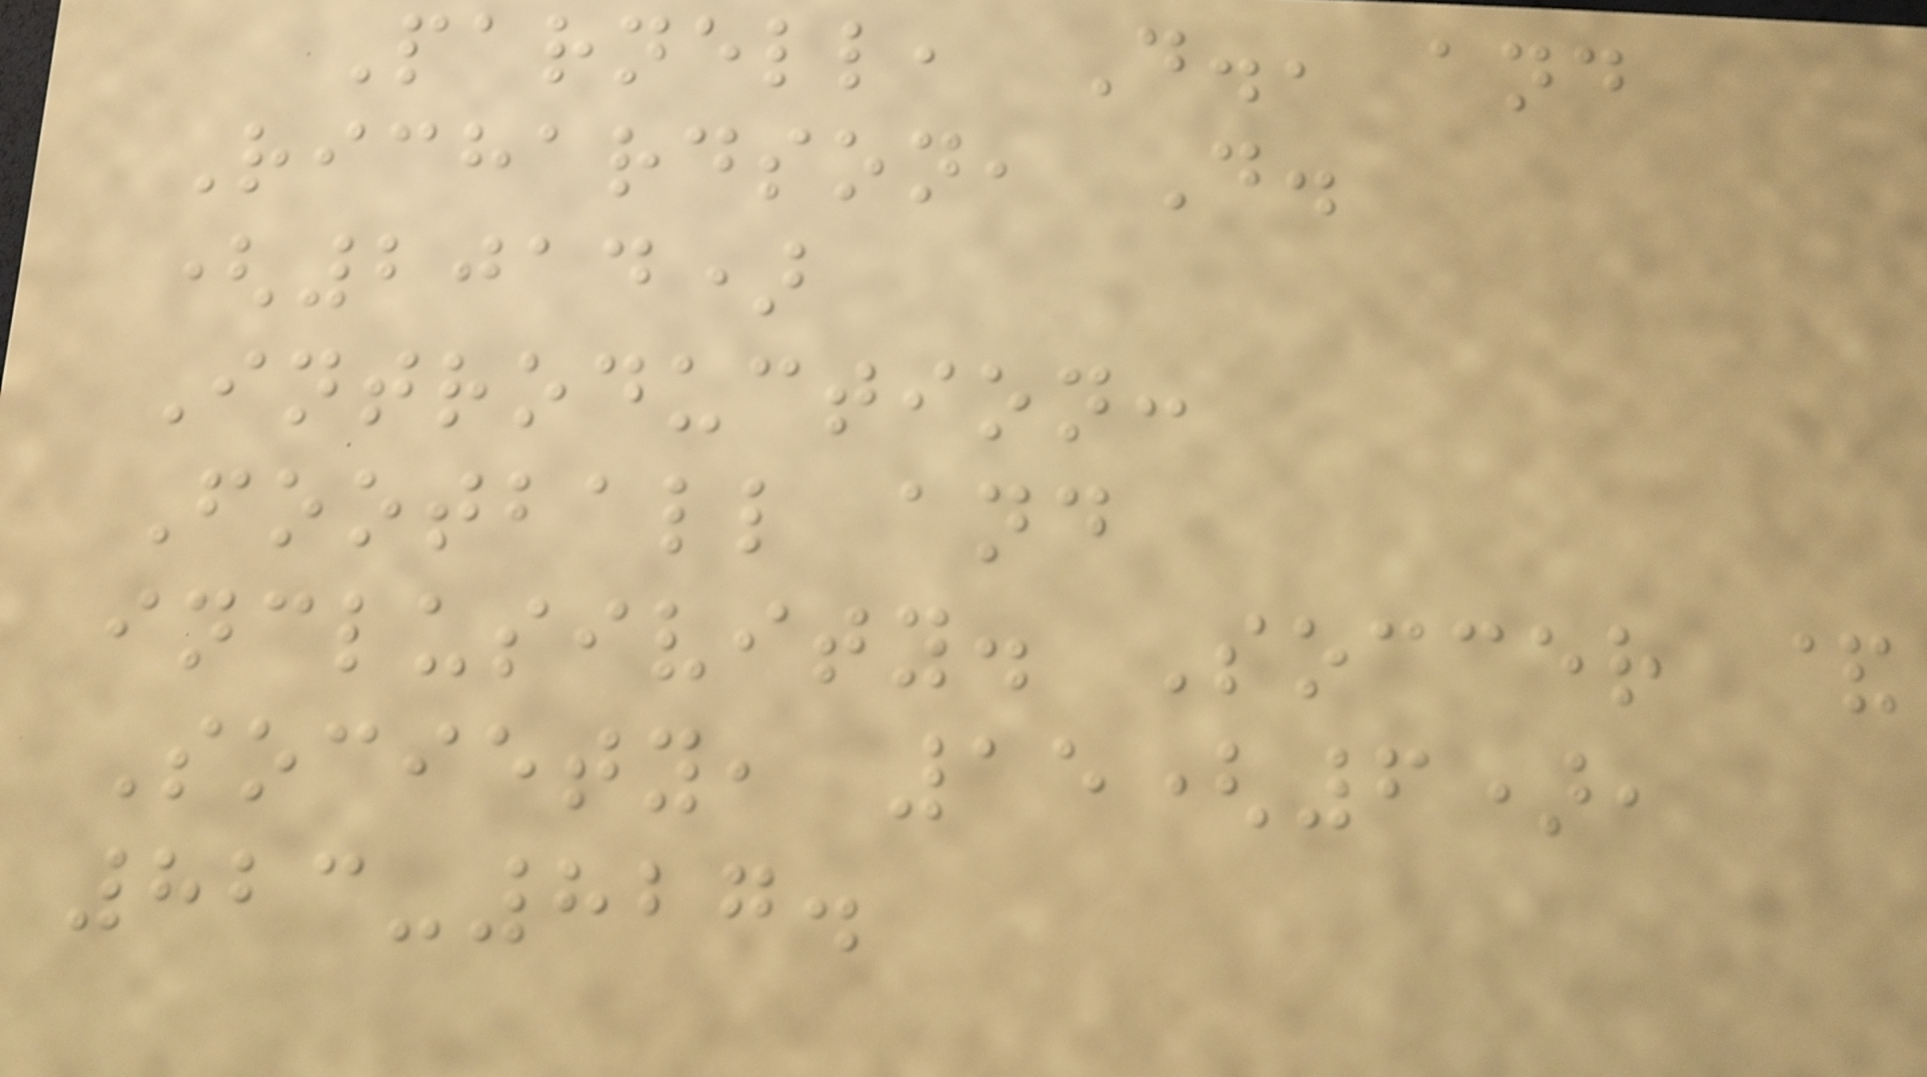Parnell, D., and
Richardson, D.
(2014)
Introduction:
Football and
inclusivity. Soccer &
Society, 15(6),
823-827.
